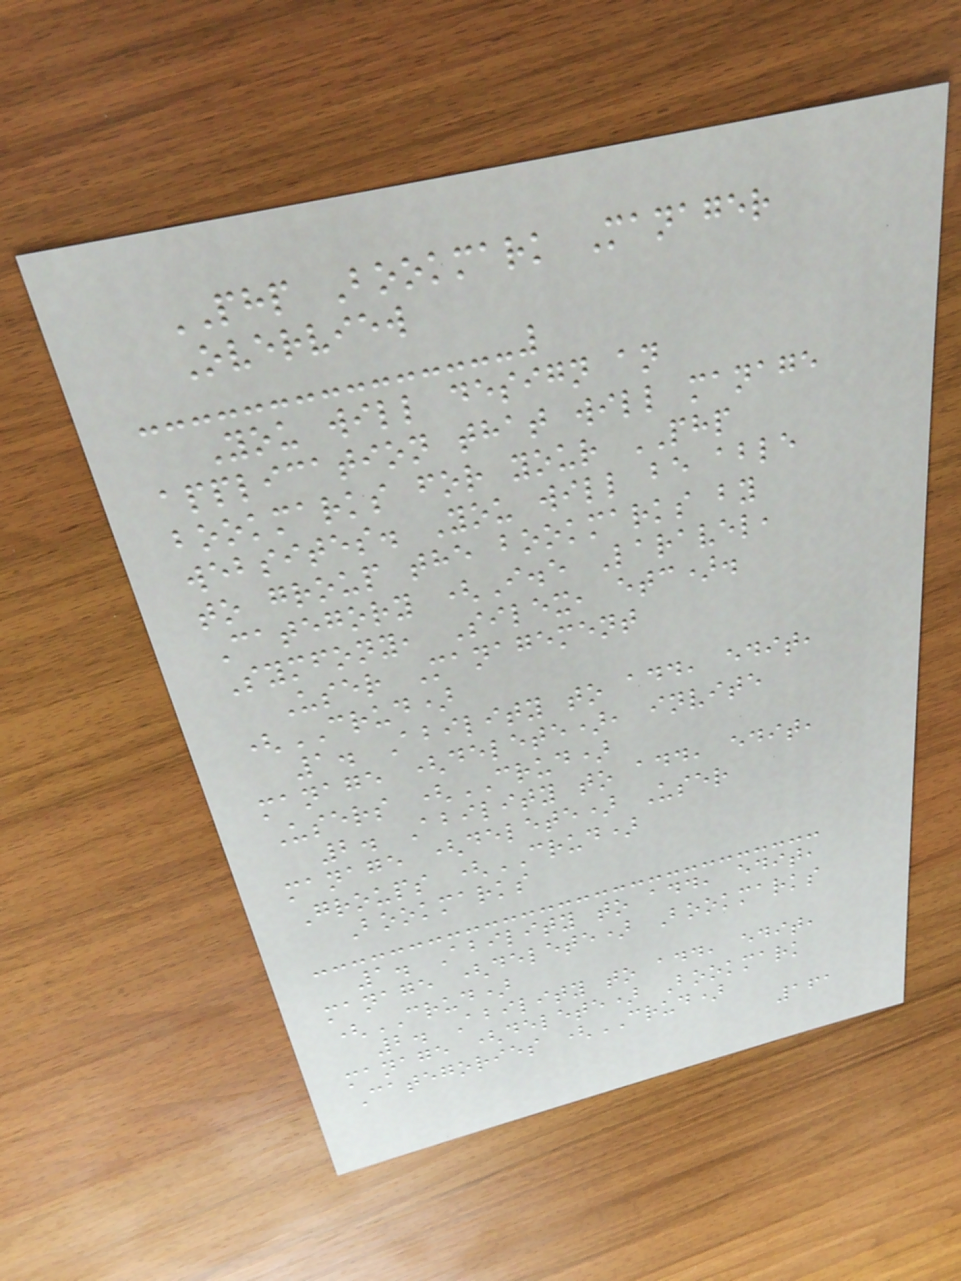PHP Bookmark Manager
Overview
You will design an
application that will manage
bookmarks for your PHP
websites. You will be able
to group the bookmarks by
Category (I.e Laravel,
Symfony, Silex, etc).
User Management
(CRUD)
1. Ability to add, edit,
manage (delete), invite
Users (CRUD)
2. Ability to add, edit,
manage (delete) User
Groups (CRUD)
Bookmarks
1. Ability to add, edit,
manage (delete) Bookmarks
(CRUD)
2. Ability to add, edit,
manage (delete) Bookmark
Categories (CRUD)
161
